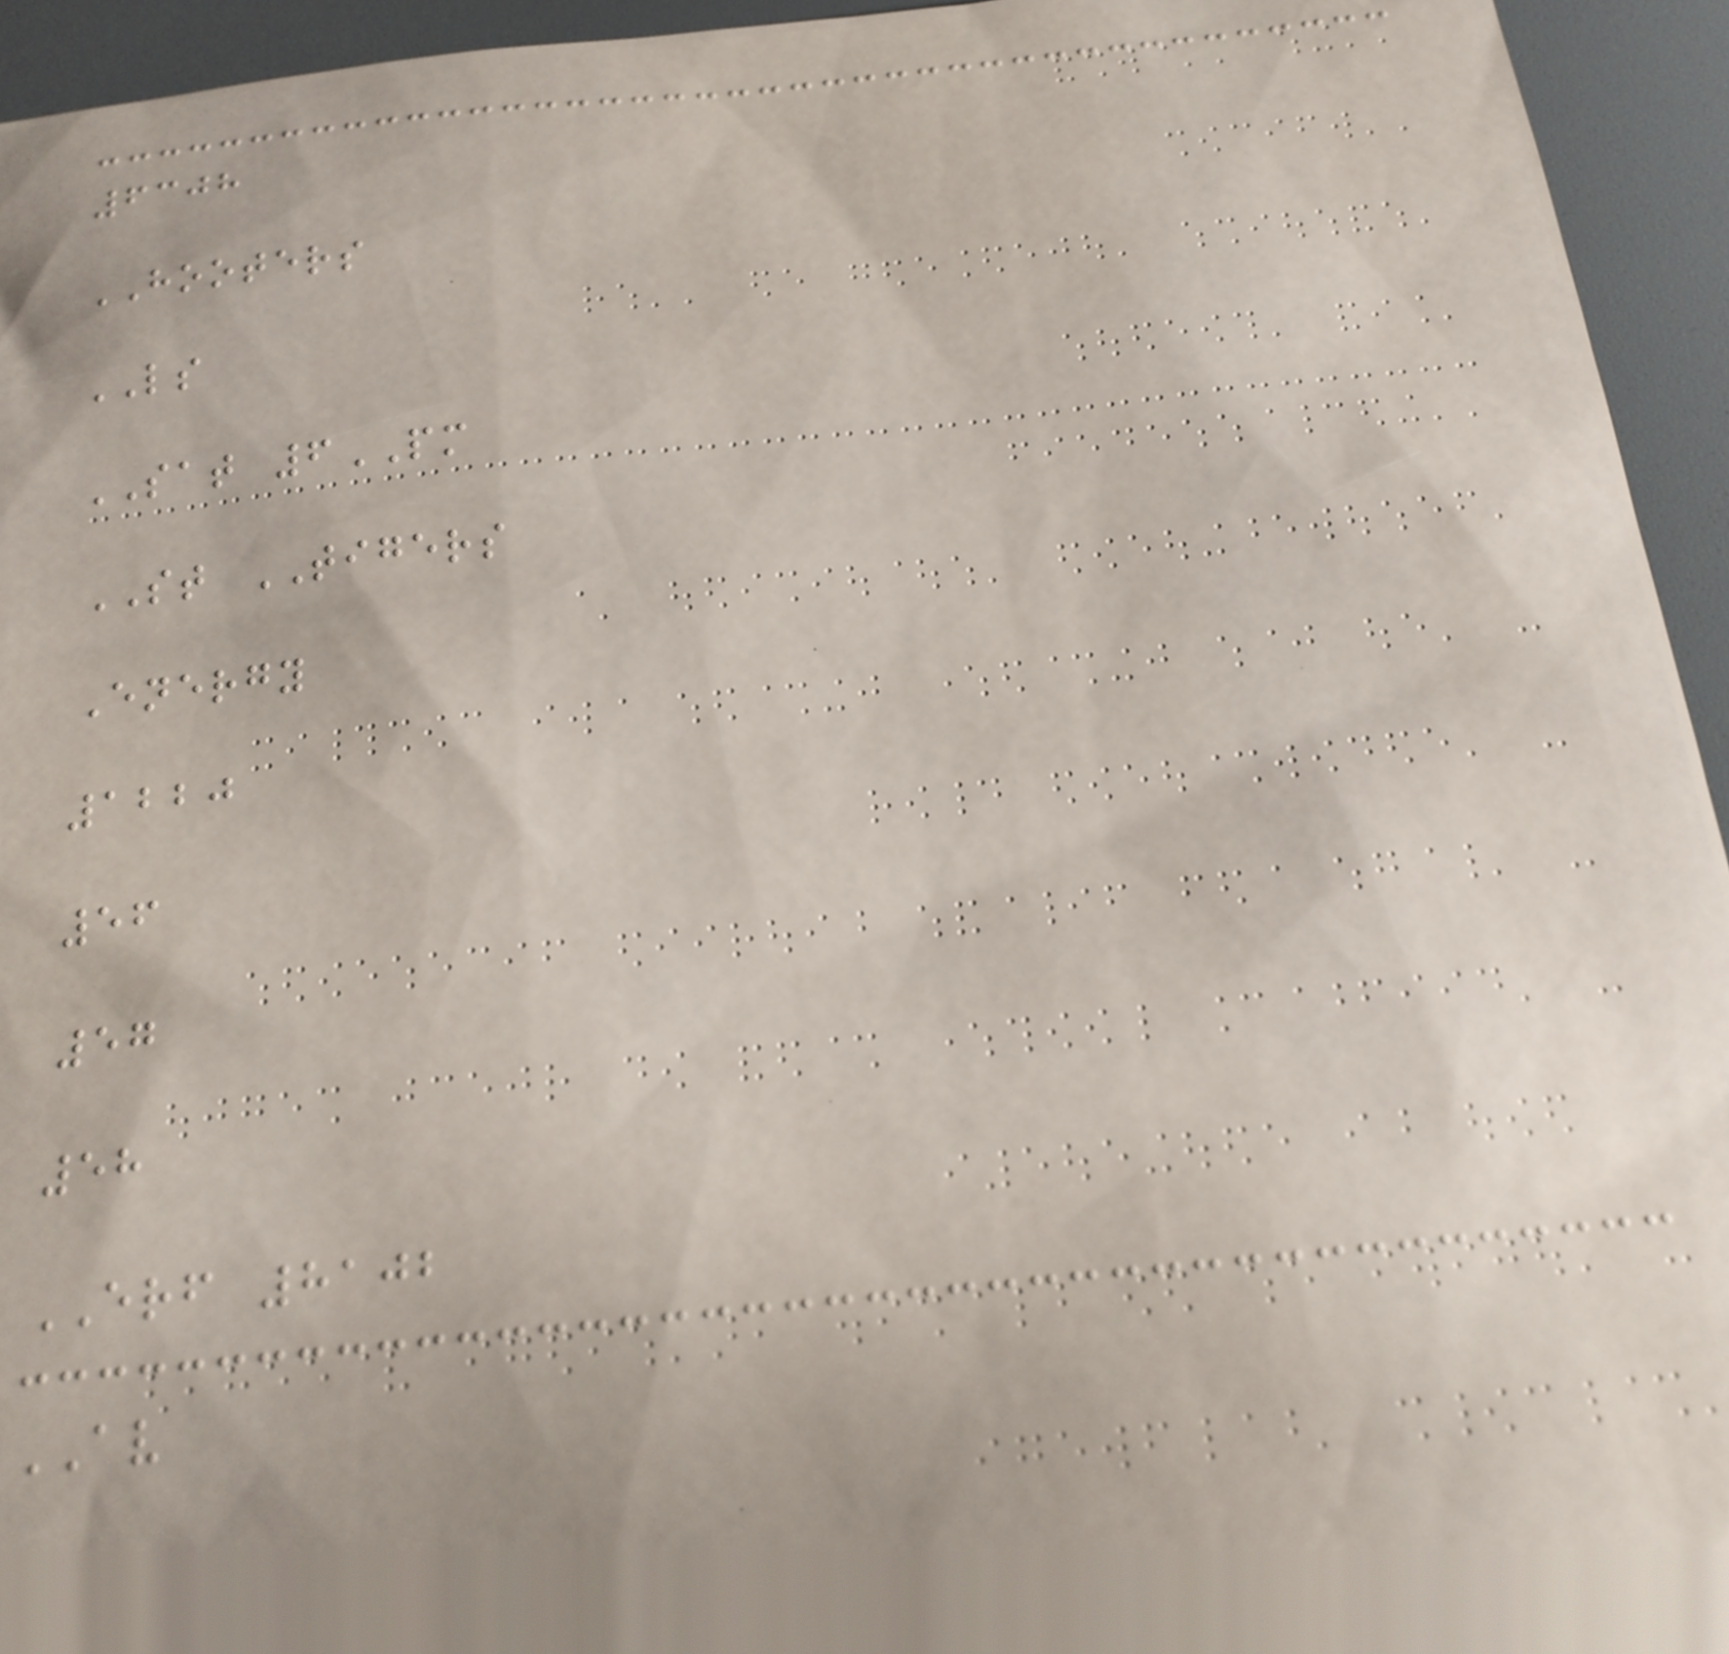6308
HOOTERS
LS
SAT 6PM
ST TIGERS
Energy
1220
56
57
58
ERF 8102
AV
